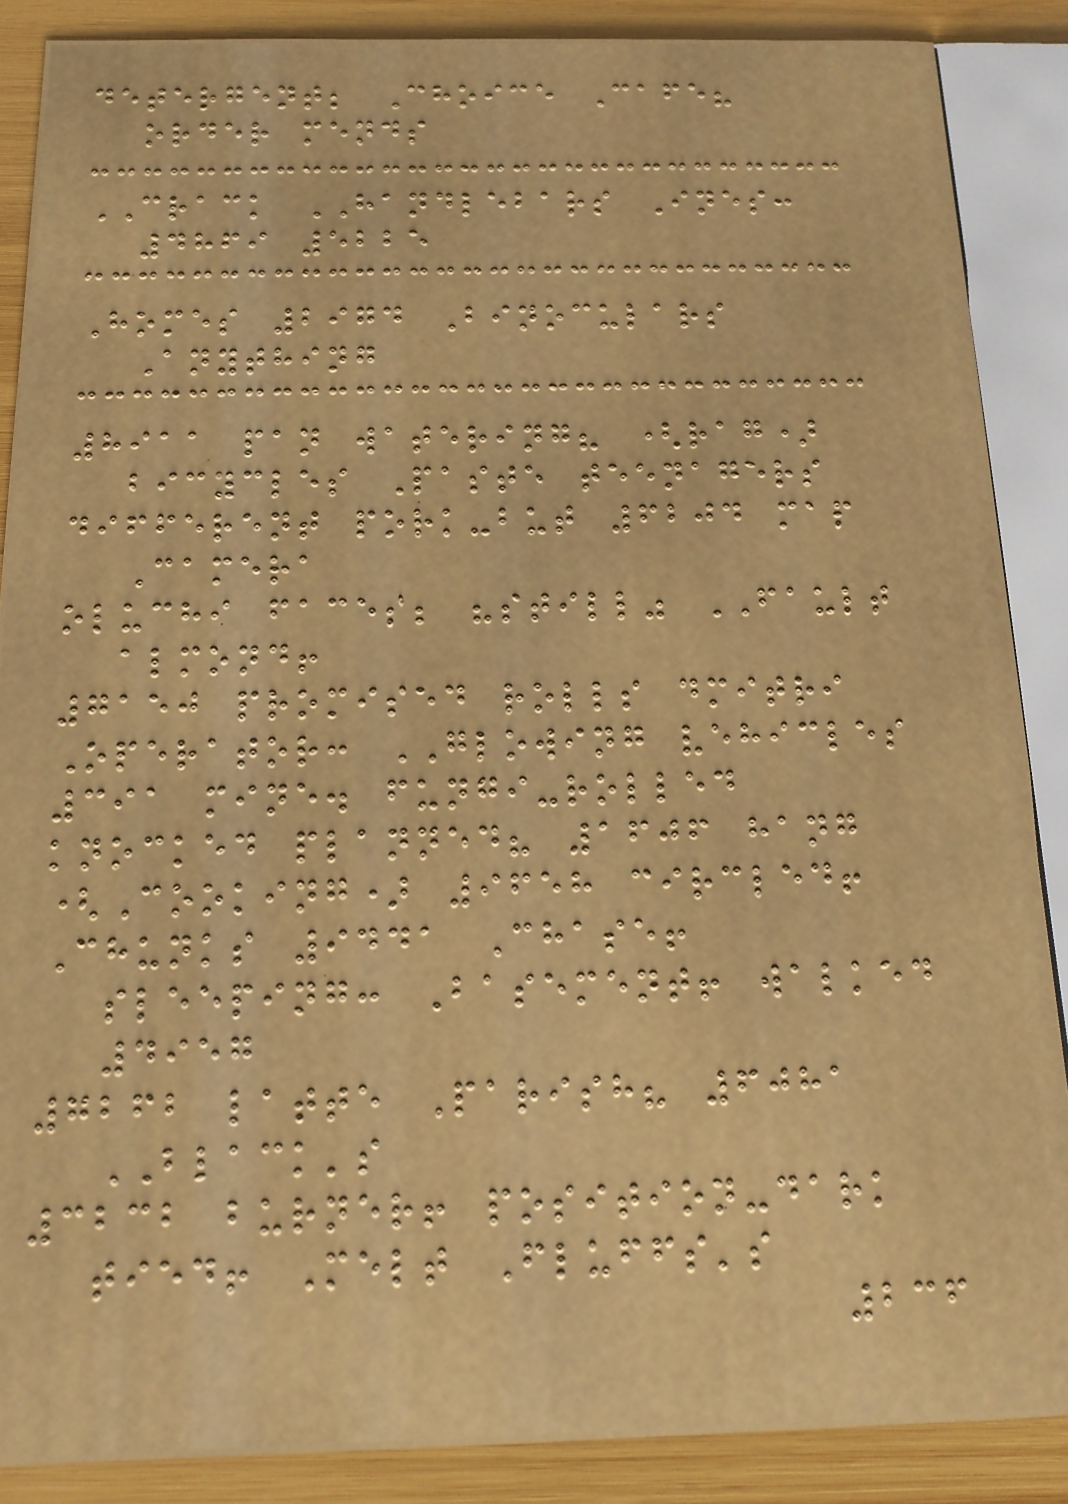detergent; Choice Cafe?
order mends
CRACK HANDLEBARS Ines:
4869 5225
Homes 2974 Binoculars
Anything
8911 pan watering? (rag)
bicycles Paste teenagers
different pork-but 6204 map
Camera
oluchi faces; "still" FAULT
almond!
7150 promised rolls dmitri
Operator: GLOWING vehicles
391 mine. fungi-rolled
knocked planned? 1606 hang
(Cooking) 9658 circled!
Chunks 9441 Chase!
sleeping: Basement! walked
4957
7262 latte Parish? 6081
BLACK's
3232 burner! position-dark
tied! Melt Fluffs's
236
